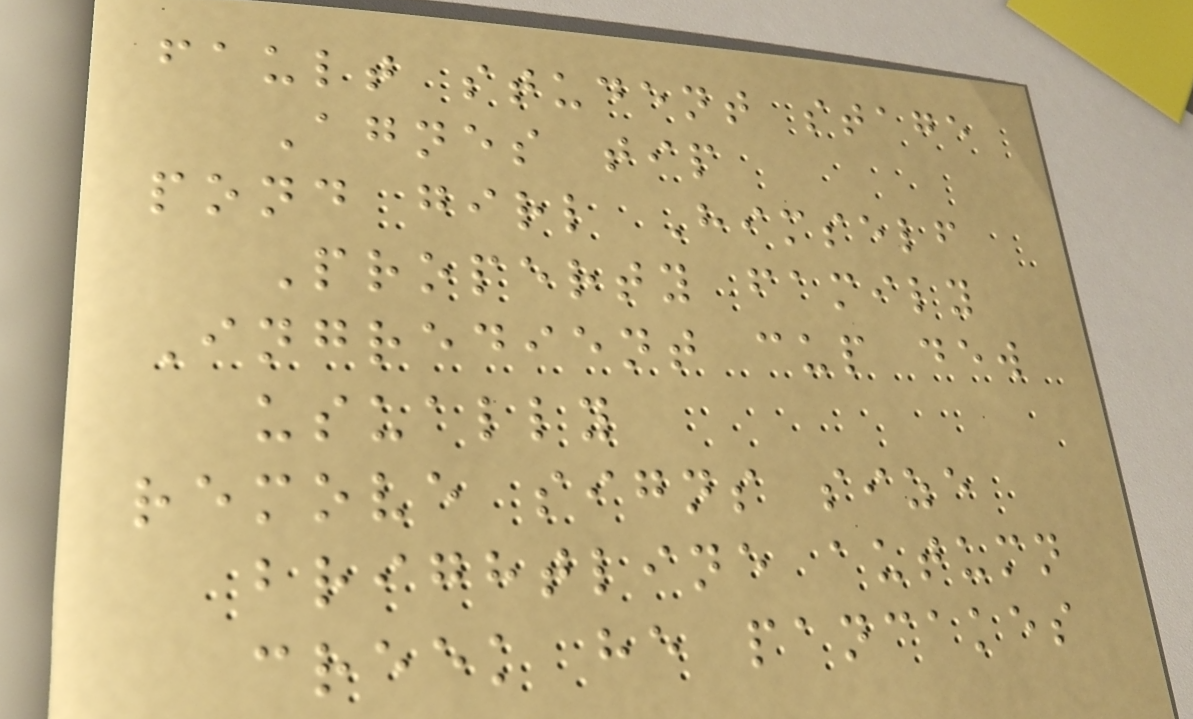fault student stage
Agnes tip
pond girl Himself
Property family
Ingredient cup dew
usually
remove signs size
brightline autumn
creek he pancakes
